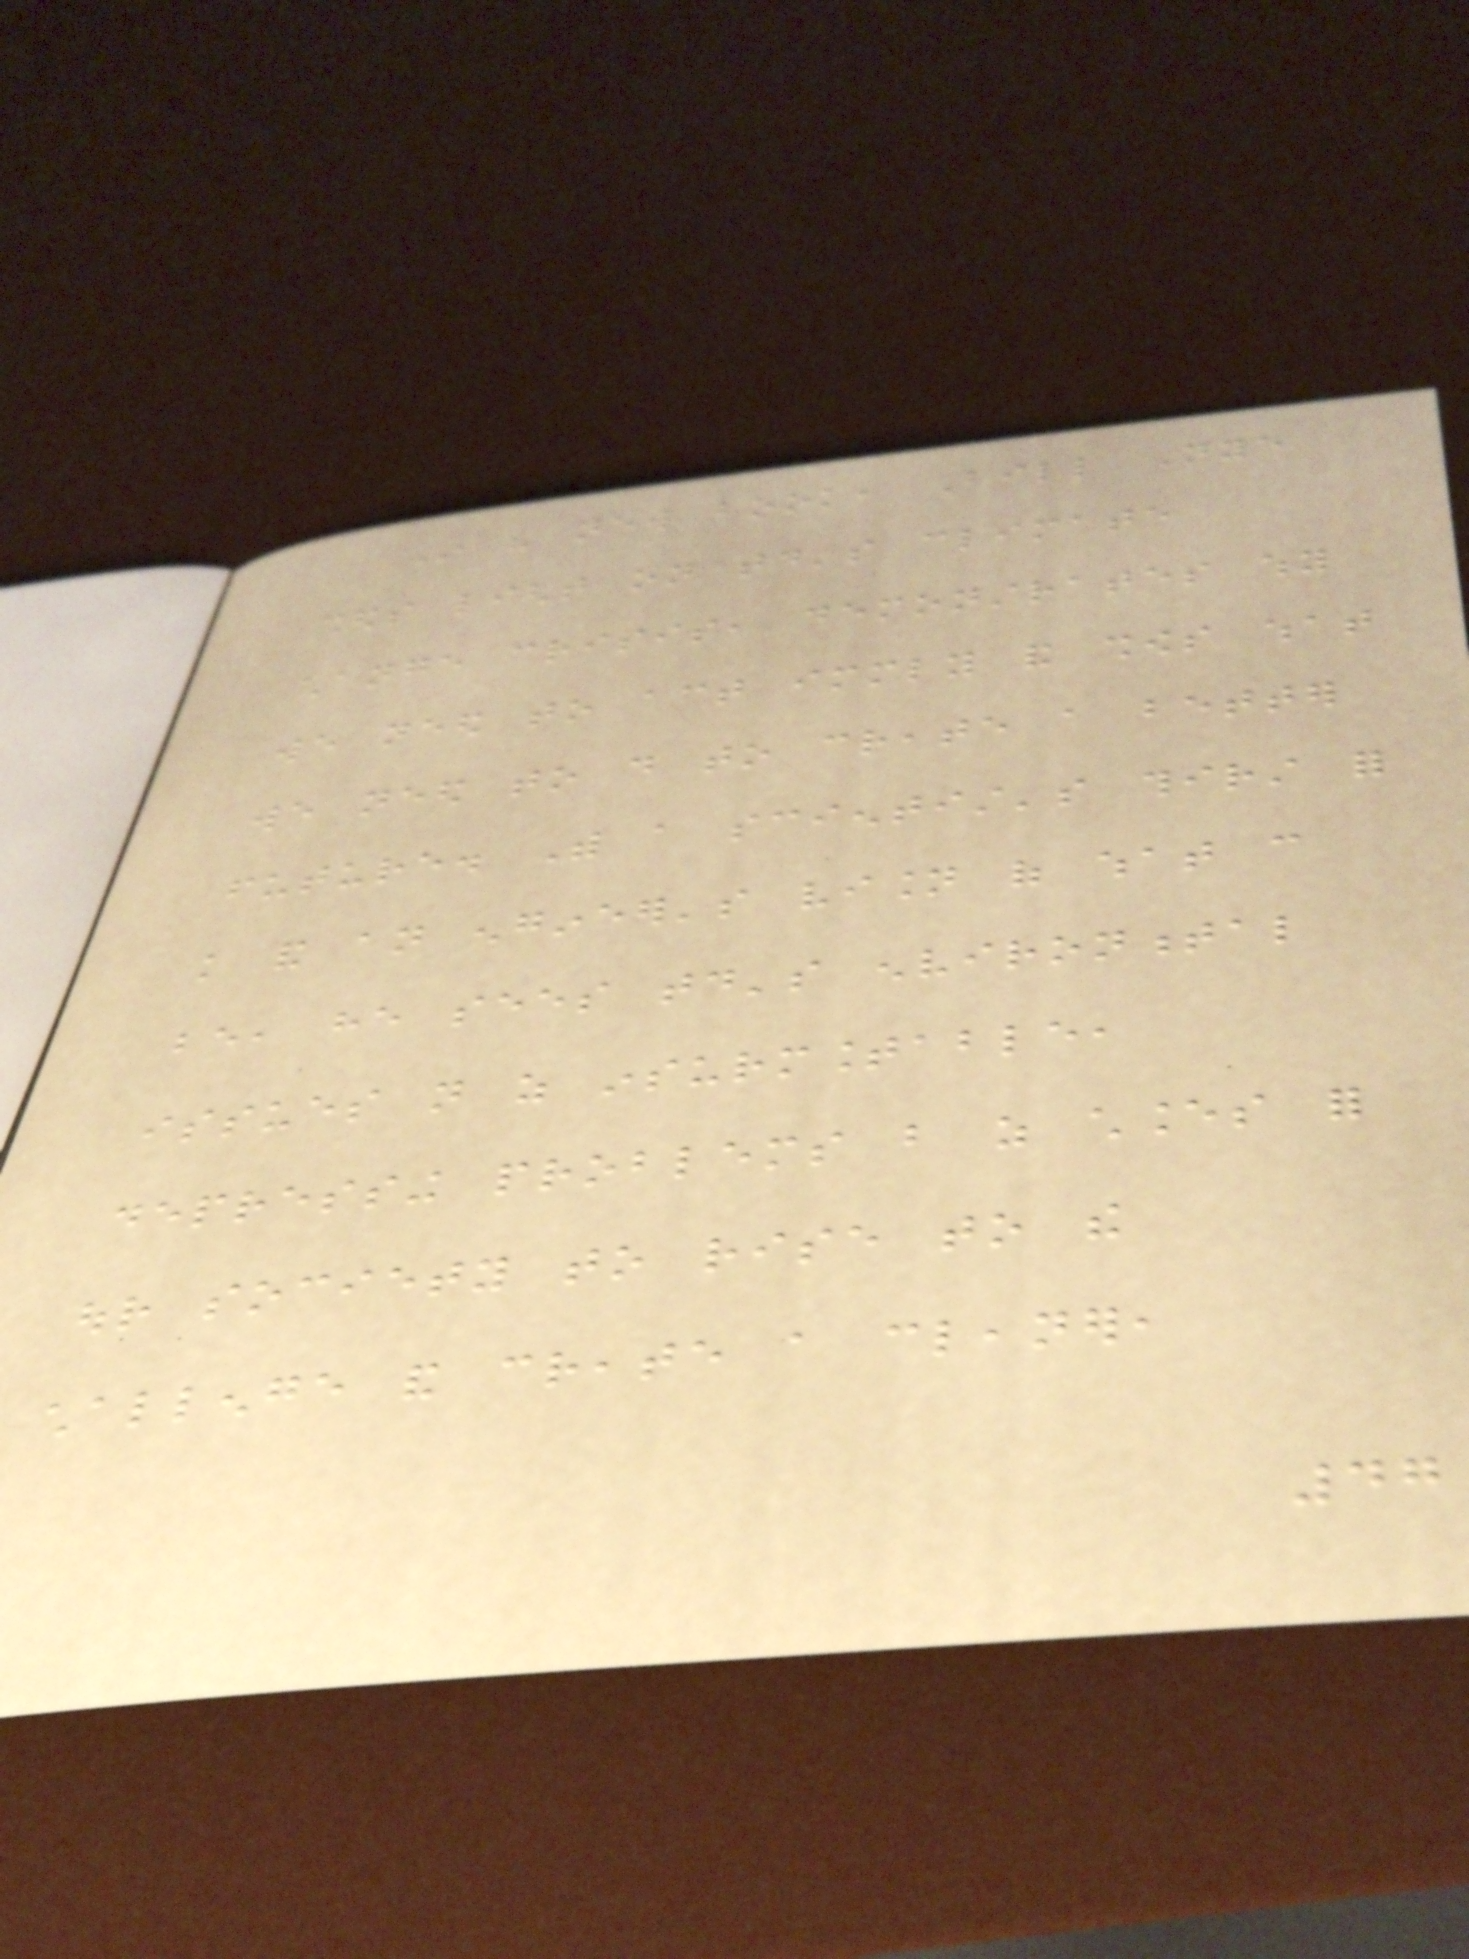In his new book, Bill Nye
sheds light on today's climate
change crisis, demonstrates why
we need to act immediately and shows what
we need to do to create a better
future. With a scientist's thirst for
knowledge and an engineer's vision of what can
be, he sees today's environmental
issues not as insurmountable,
depressing problems but as chances for
our society to rise to the
challenge and create a cleaner,
47
